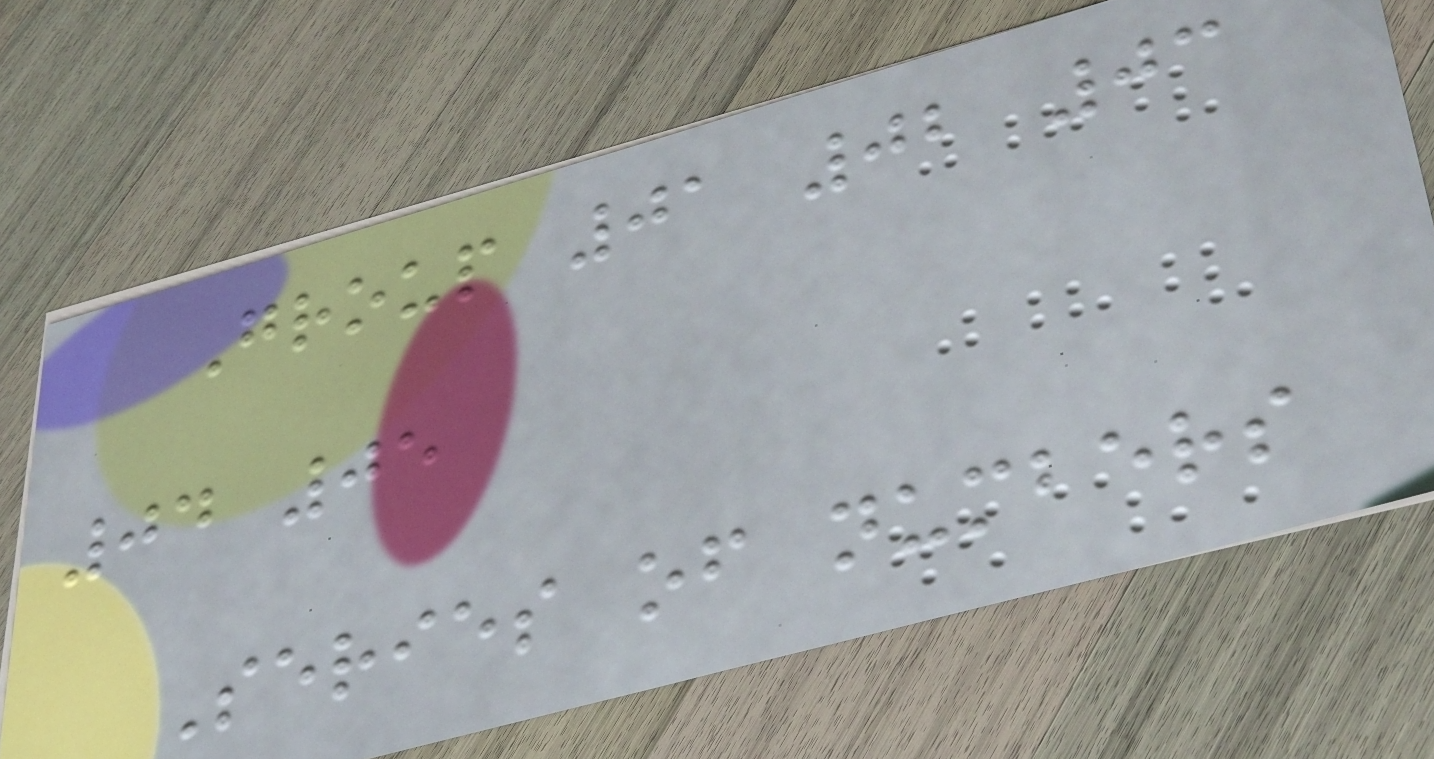Group 01 02 03
04 05
Series of numbers
